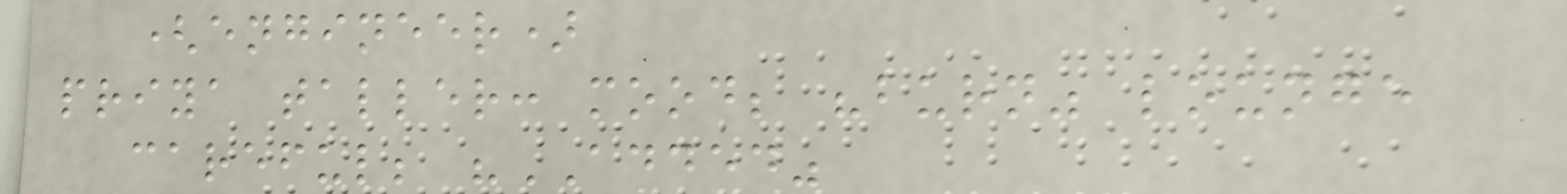(engineer)
priya taller: mood; "burn" lounge
careful; "ADDED"
